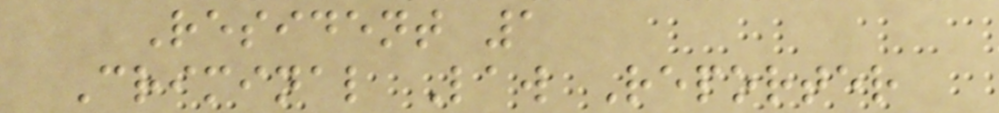Resident 1
Criminal Law Reporter
